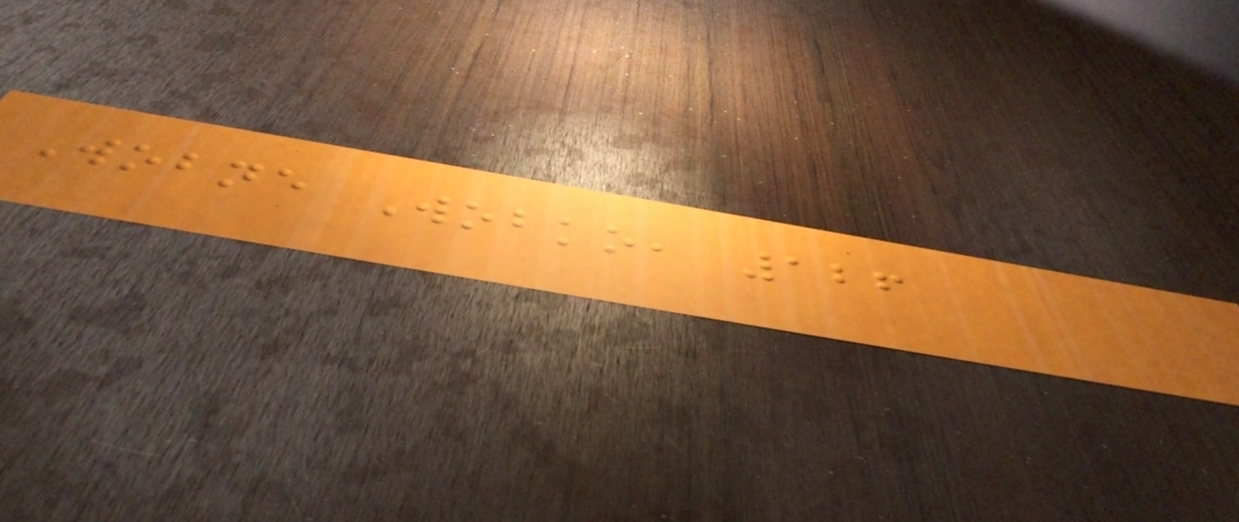Wobne Wobko, 126
